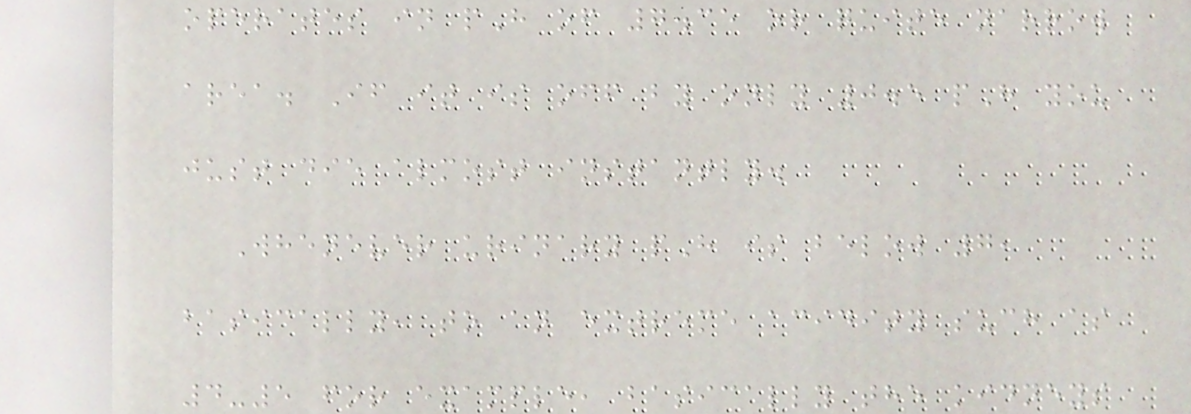operates in pH of 7.35 or quite narrow
area. If it is off by only 0.5 pH you
just die almost instantly.
Whenever urinary pH is below 7,
basically, to an extreme acidity such as
4-5 for example, basically the kidneys
